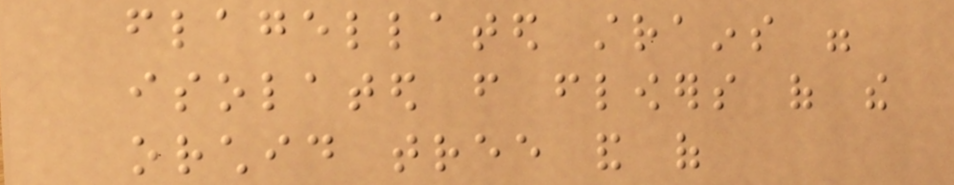flagellated strains were
isolated from flowers of the
orchid tree and of
